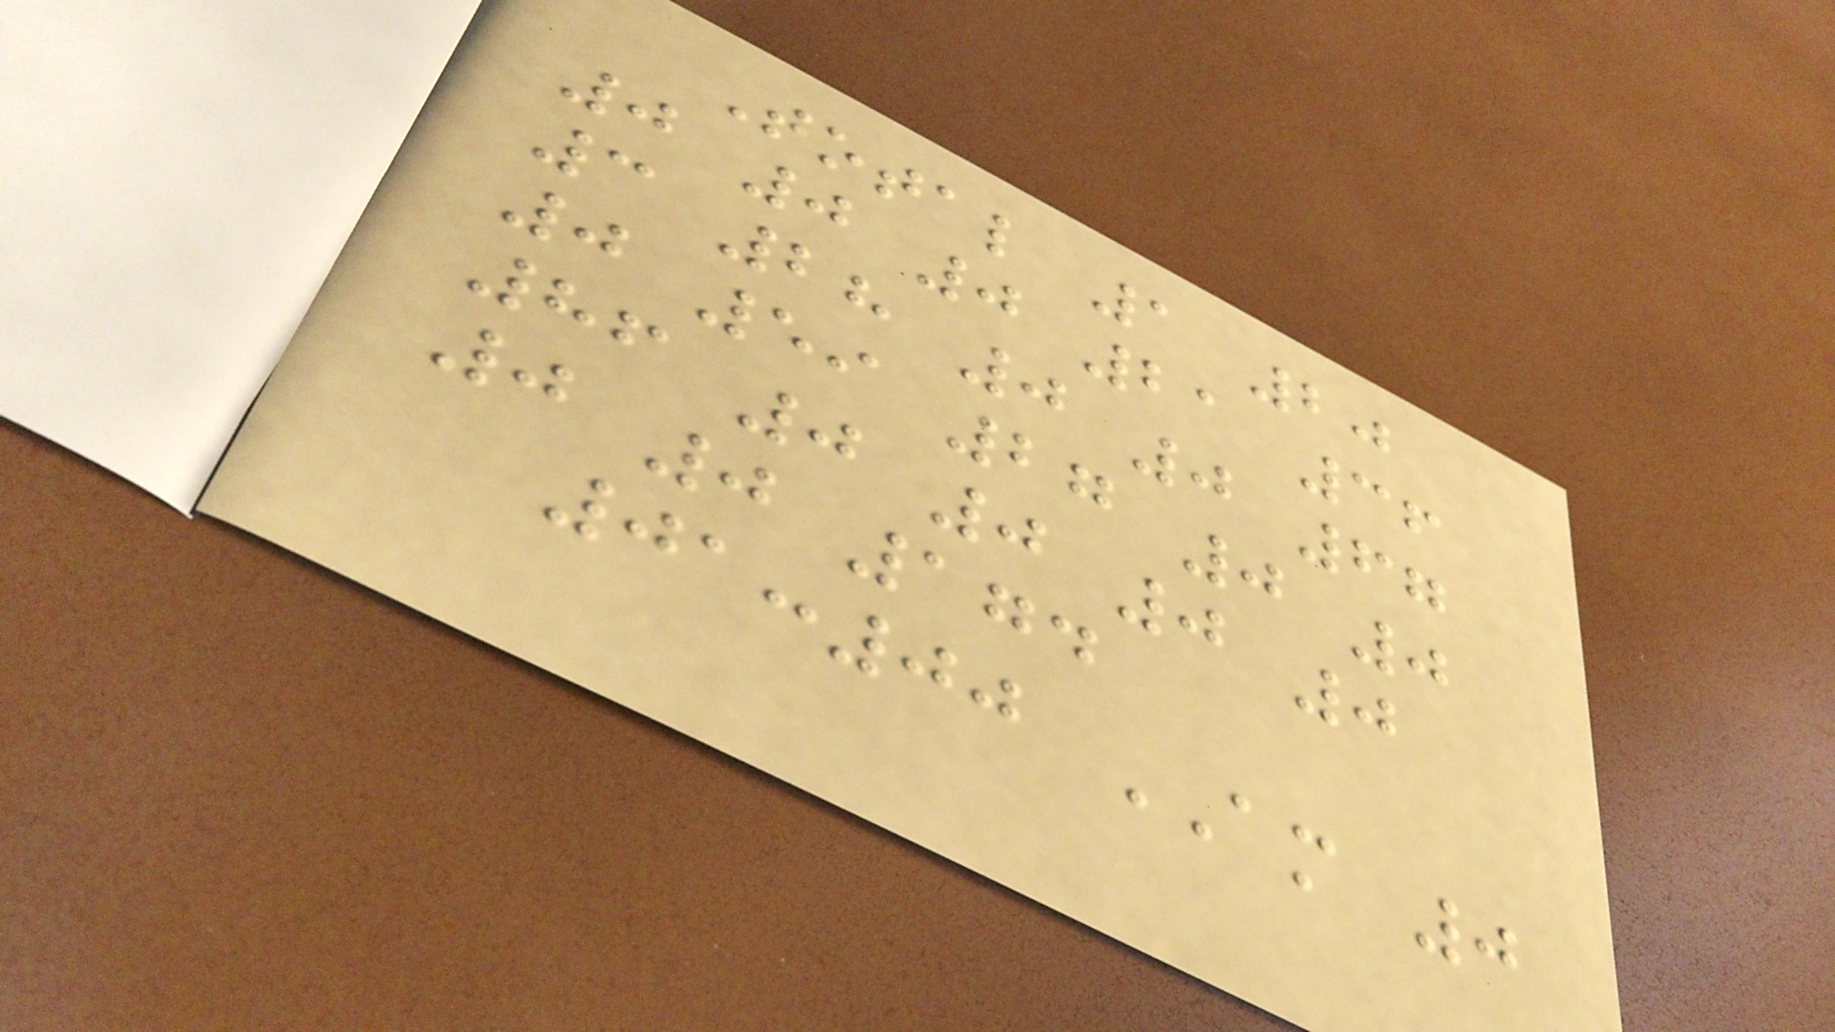Total 1 20
0 0 0 21 36
3 28 0 0 67
0 59 27 0 0
86 0 0 0 0
0 0 174
01:00 AM 0
